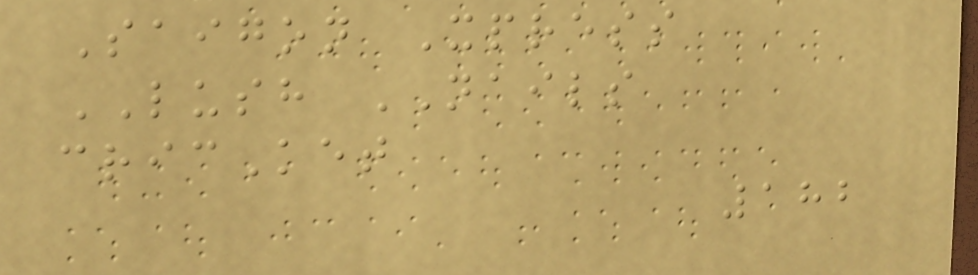Saigon Xpress
LUSH NAILS
cricKet
182
